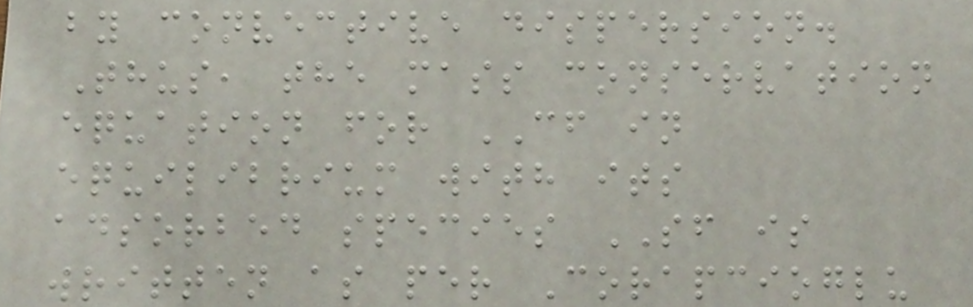by convective dispersion.
Thus, the mass conservation
equation for CF in
equilibrium with its
adsorbed species SF is
written as per Corapcioglu
